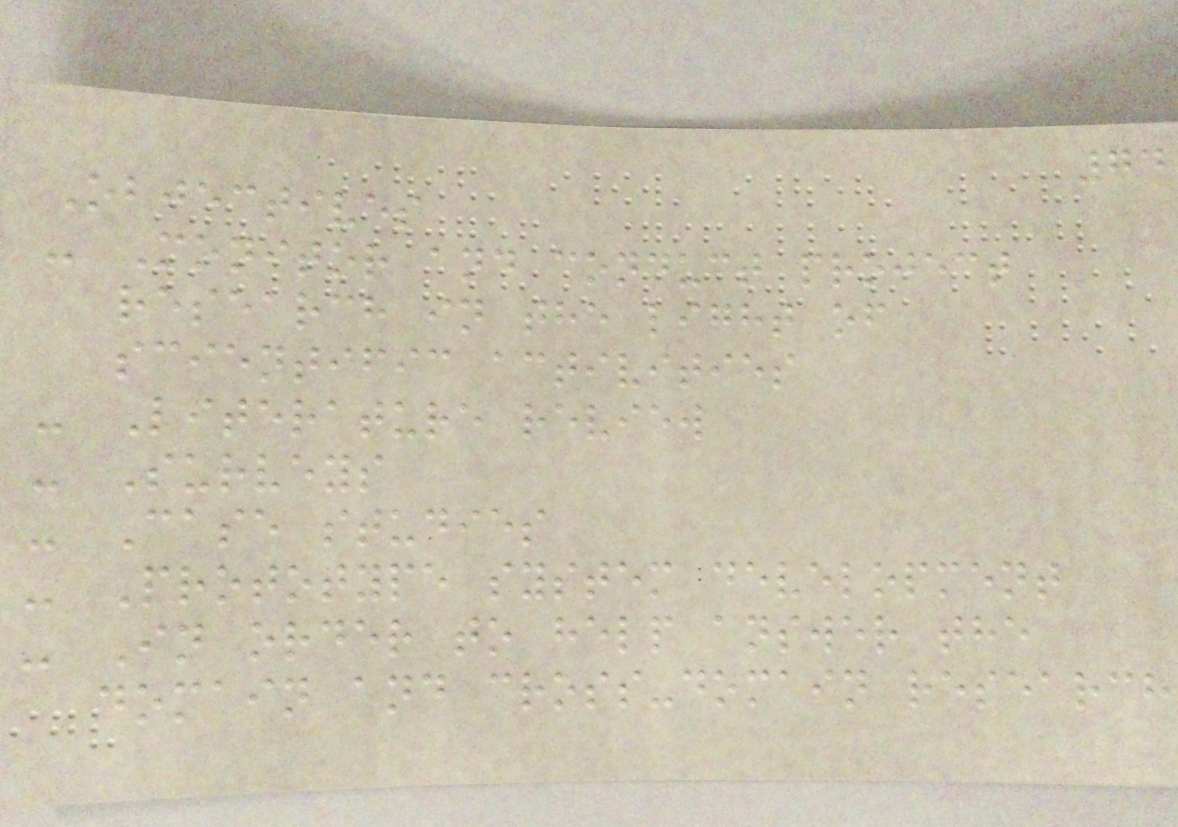74
Objectives
- Monitor and conduct project
research in the light of
scientific activities
- Literature review
- Surveys
- Case studies
- Prototype system development
- In order to help answer the
domain and cross-domain research
